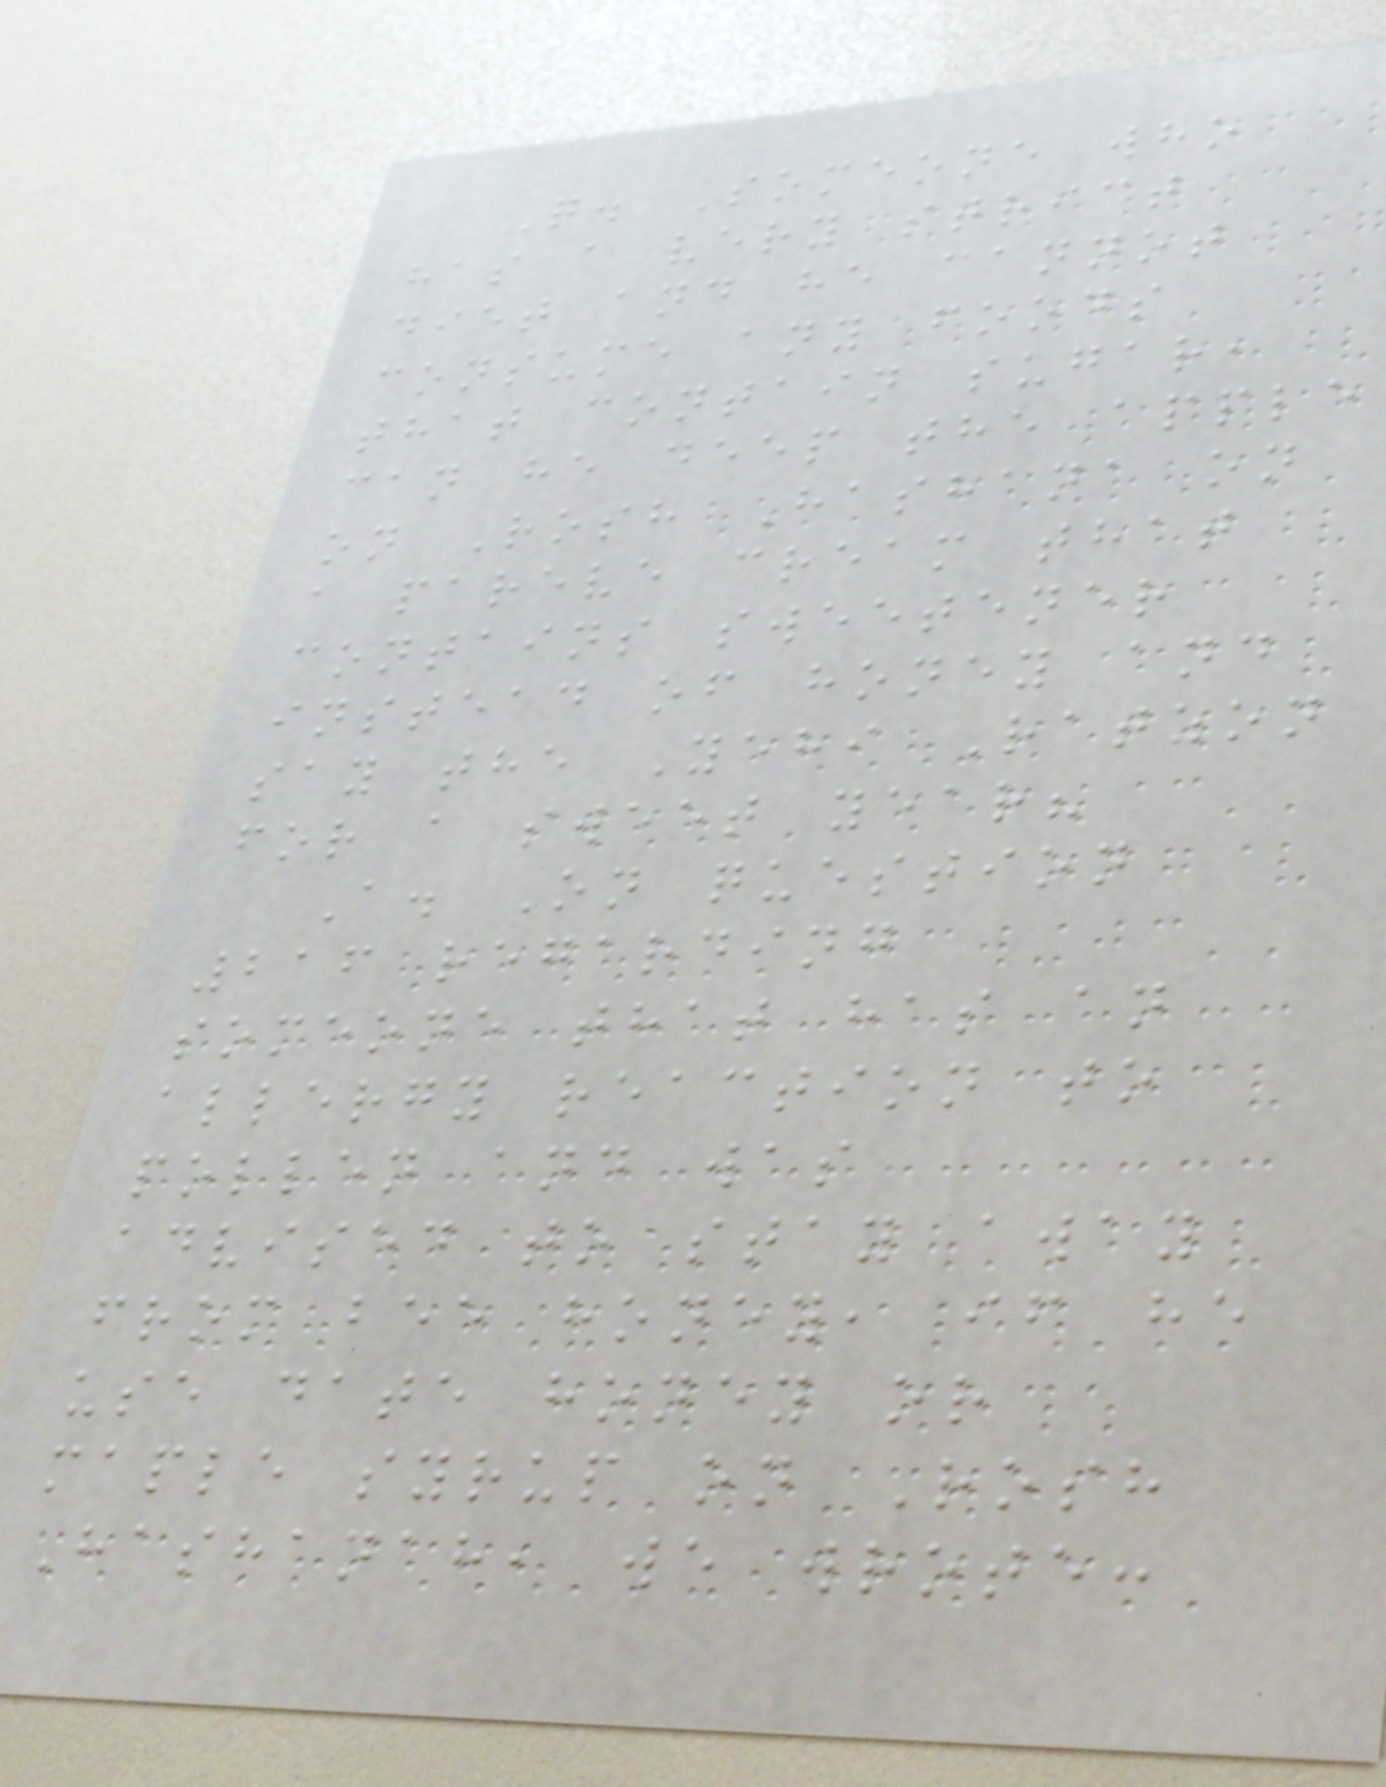Q. Someone who
has a very strict
diet and he cannot
consume any foods
that contain sugar,
can he deep the apple
on Rosh Hashana on
a pareve cream that
contains sweetener
instead of honey and
say the Yehi Ratzon
for a sweet year?
A. On question
216 regarding
someone that has an
allergy reaction to
pollen and was
advised to stay away
from bee honey, if he
use date honey or
maple syrup on Rosh
Hashanah, we wrote:
